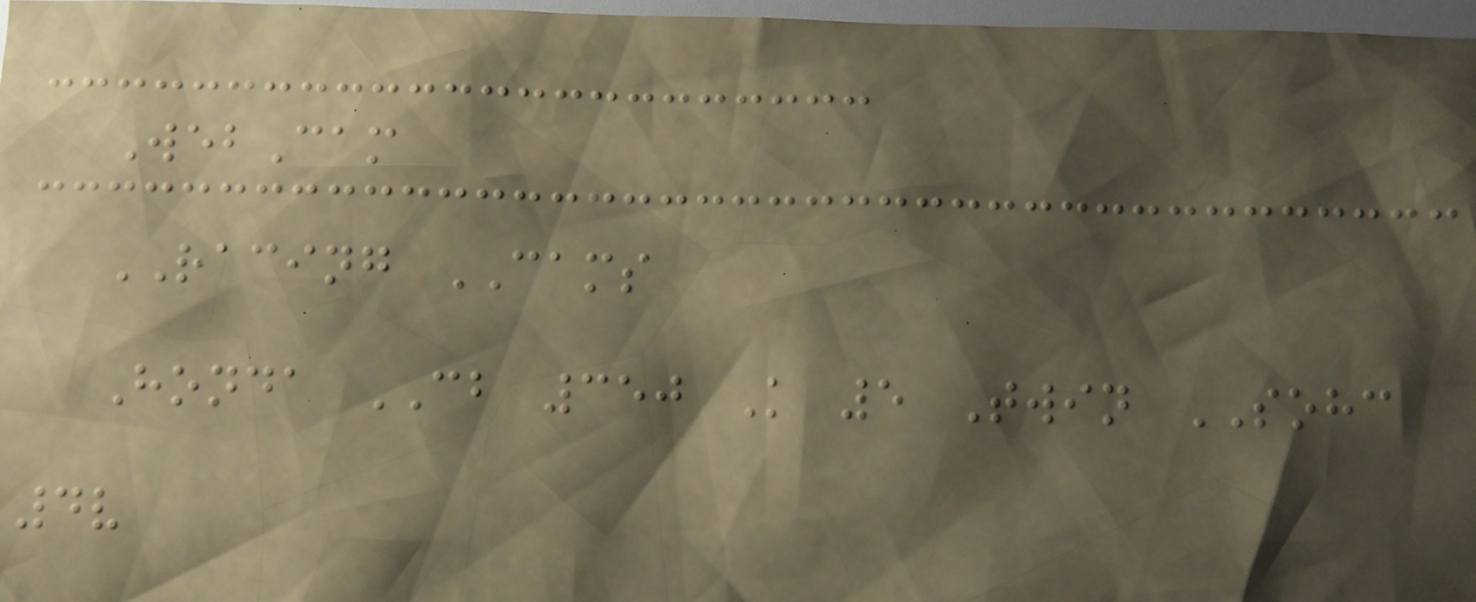WebCam
RACING CAMS
Honda CB 350 K 5 Twin SOHC
4v
